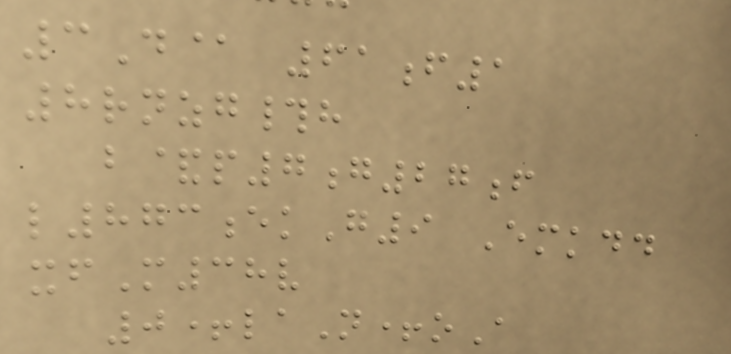3D@ 61f1
8rnzg#h
b&p7g27f
l873ekG9 Emkdd
xfM38v
0+laN+oA
